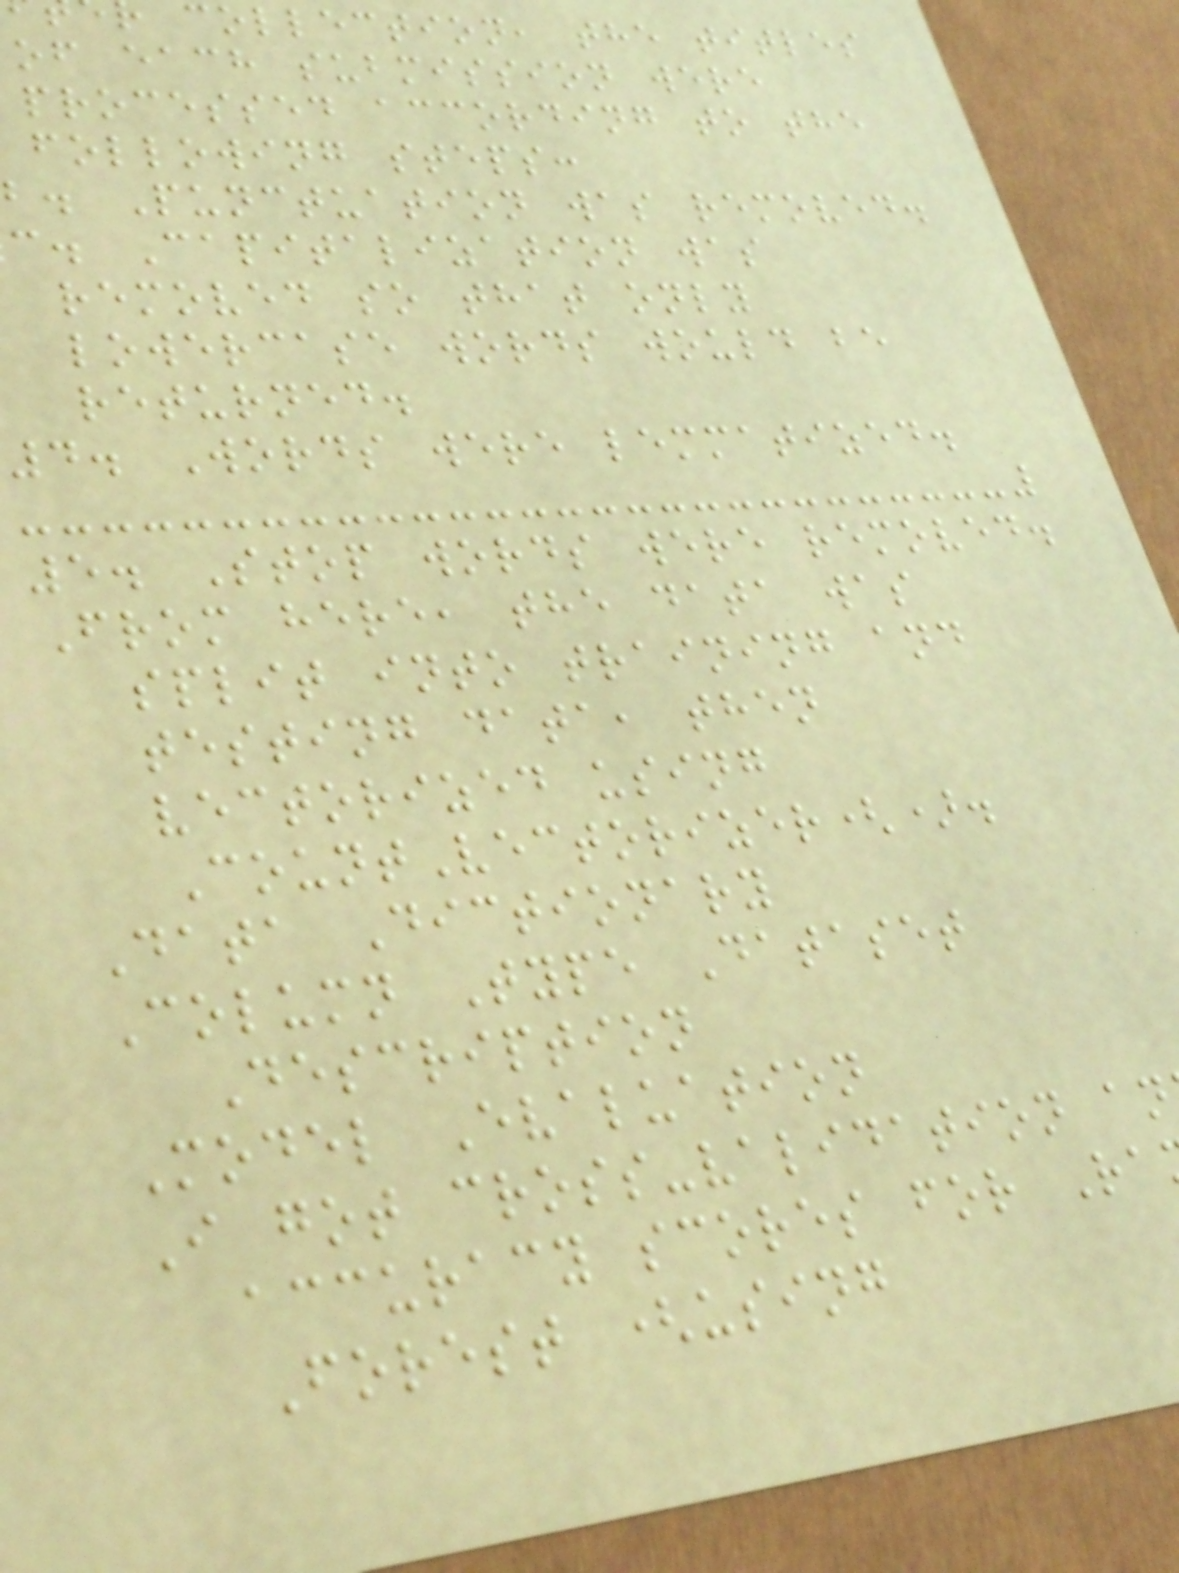collection, the titles
of each submission were
processed according to the
following steps:
b. Punctuation was removed.
c. Capitalization was
removed so that only
lowercase words would be
returned.
4. Words were lemmatized.
5. Stop words were removed.
From here, the data was
split into training and
testing data, then
vectorized using
CountVectorizer().
Data Dictionary
Column Type Dataset
Description
Model Evaluation
I got cross-validation an
accuracy scores for Ra
Forest (using
